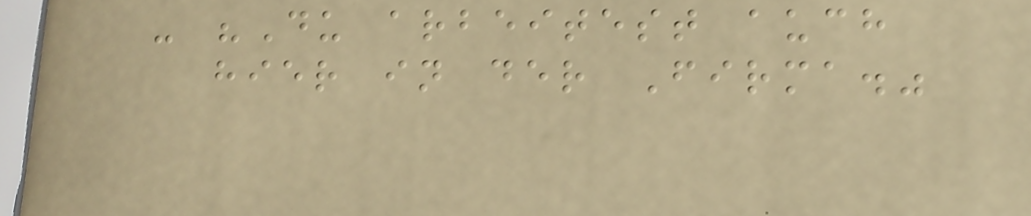- "Du arbeitest auch
hier in der Firma."
